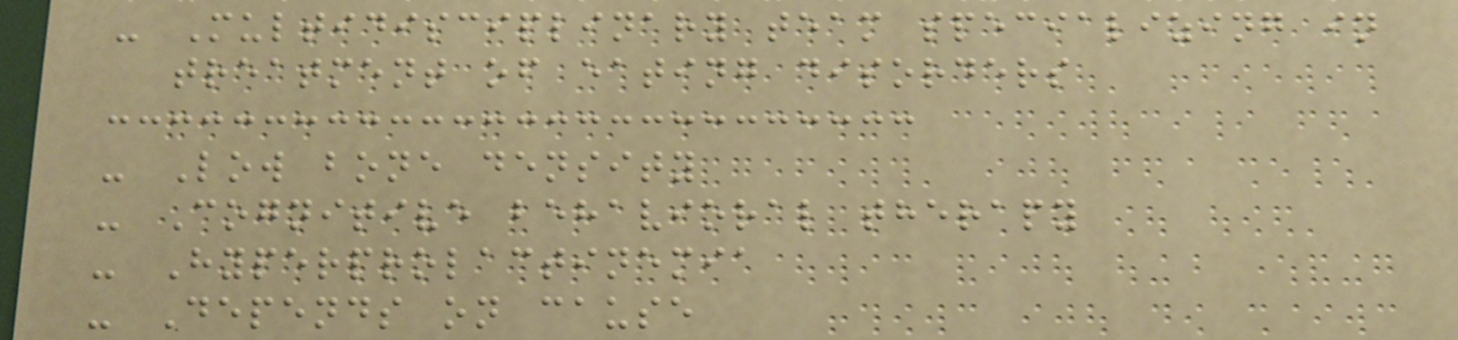- Multidisciplinary team specializing in
treatment of eating disorders
- Low bone density
- Cognitive behavioral therapy
- Hyperprolactinemia
- Depends on cause
